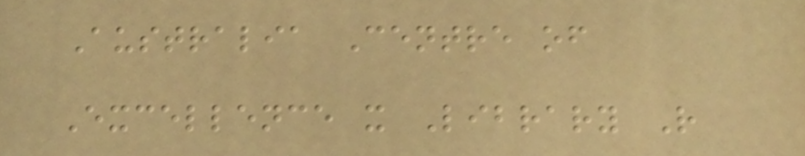Australia Centre of
Excellence x Library R
